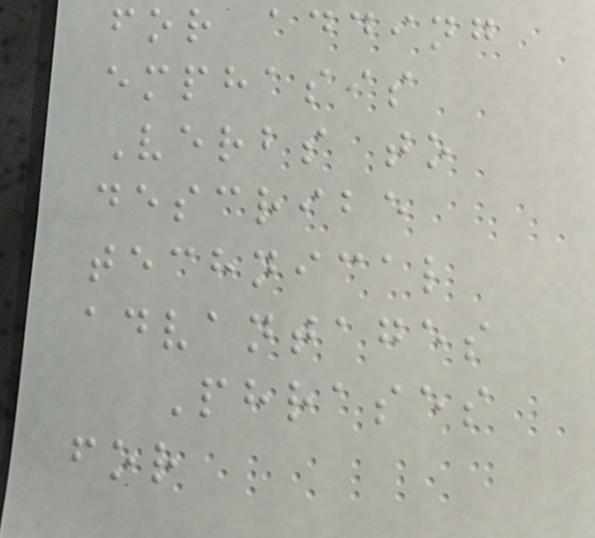for adding
emphasis
Verbs to
describe
technical
advantages
Phrases
for
